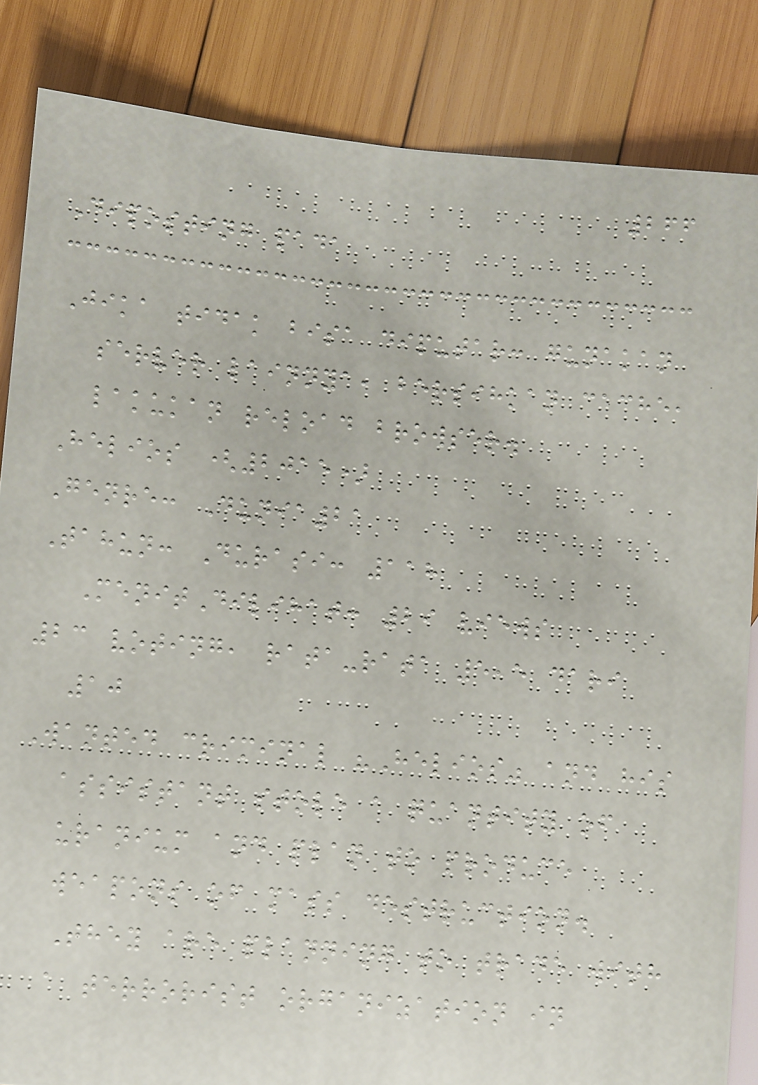266
Diposting pada
Jika tidak bisa diputar: gunakan
server lainnya, bersihkan cache,
lakukan reload browser.
Helios (2015)
Genre: Dunia21
Tahun: Durasi: 118
MenitDilihat: 29 views
23 voting, rata-rata 5,5 dari
10
Wanted criminal "Helios" and his
assistant stole a quantity of
uranium and plan to produce
weapons of mass destruction.
They are planning to trade with
a terrorist organization in
